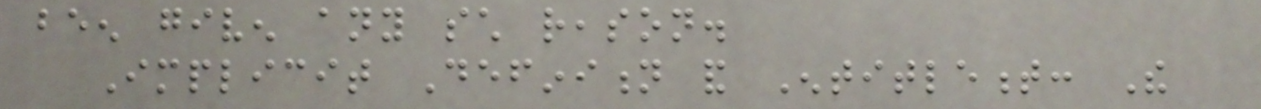been given any such reason.
Implicit Definition and Entitlement: The
